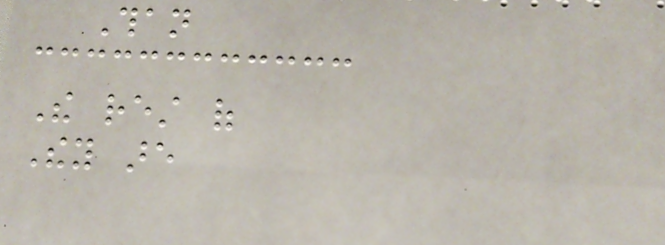Than
The rest of
They are
